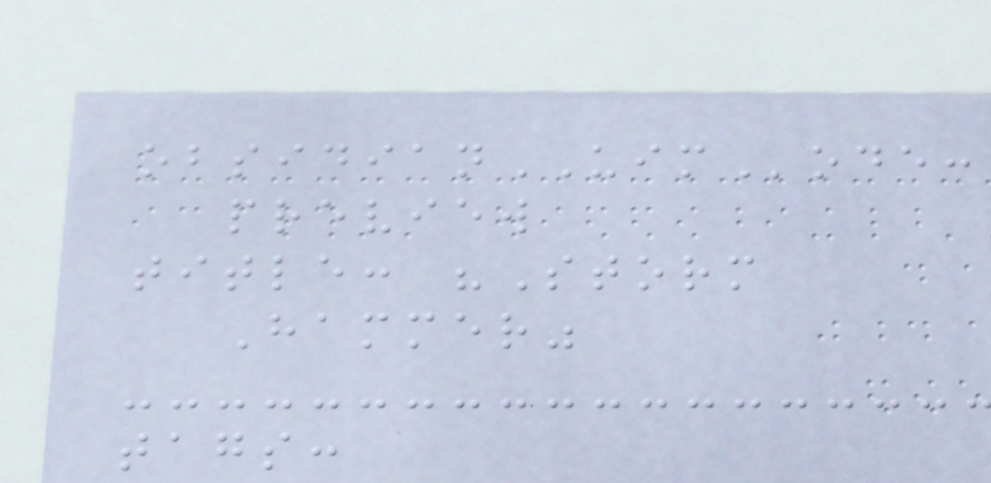obsidianUIMode:
preview
title: "Storm
Hammer"
tags:
